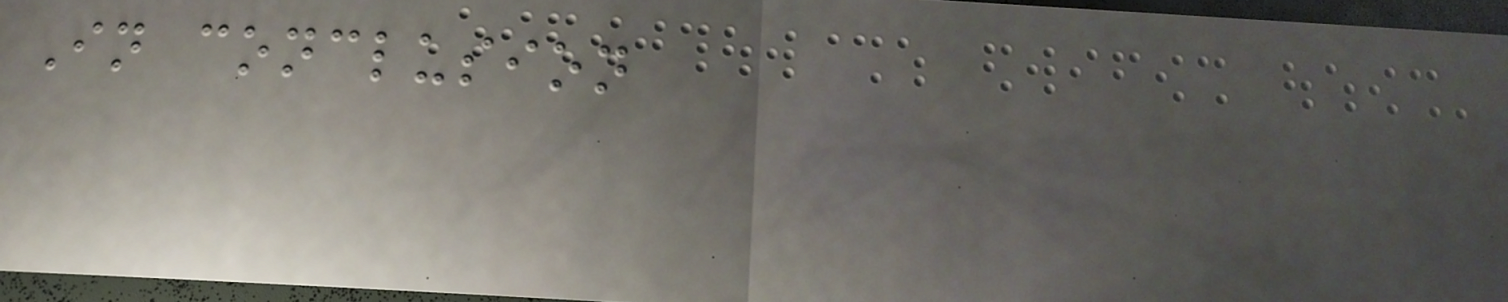In conclusion
